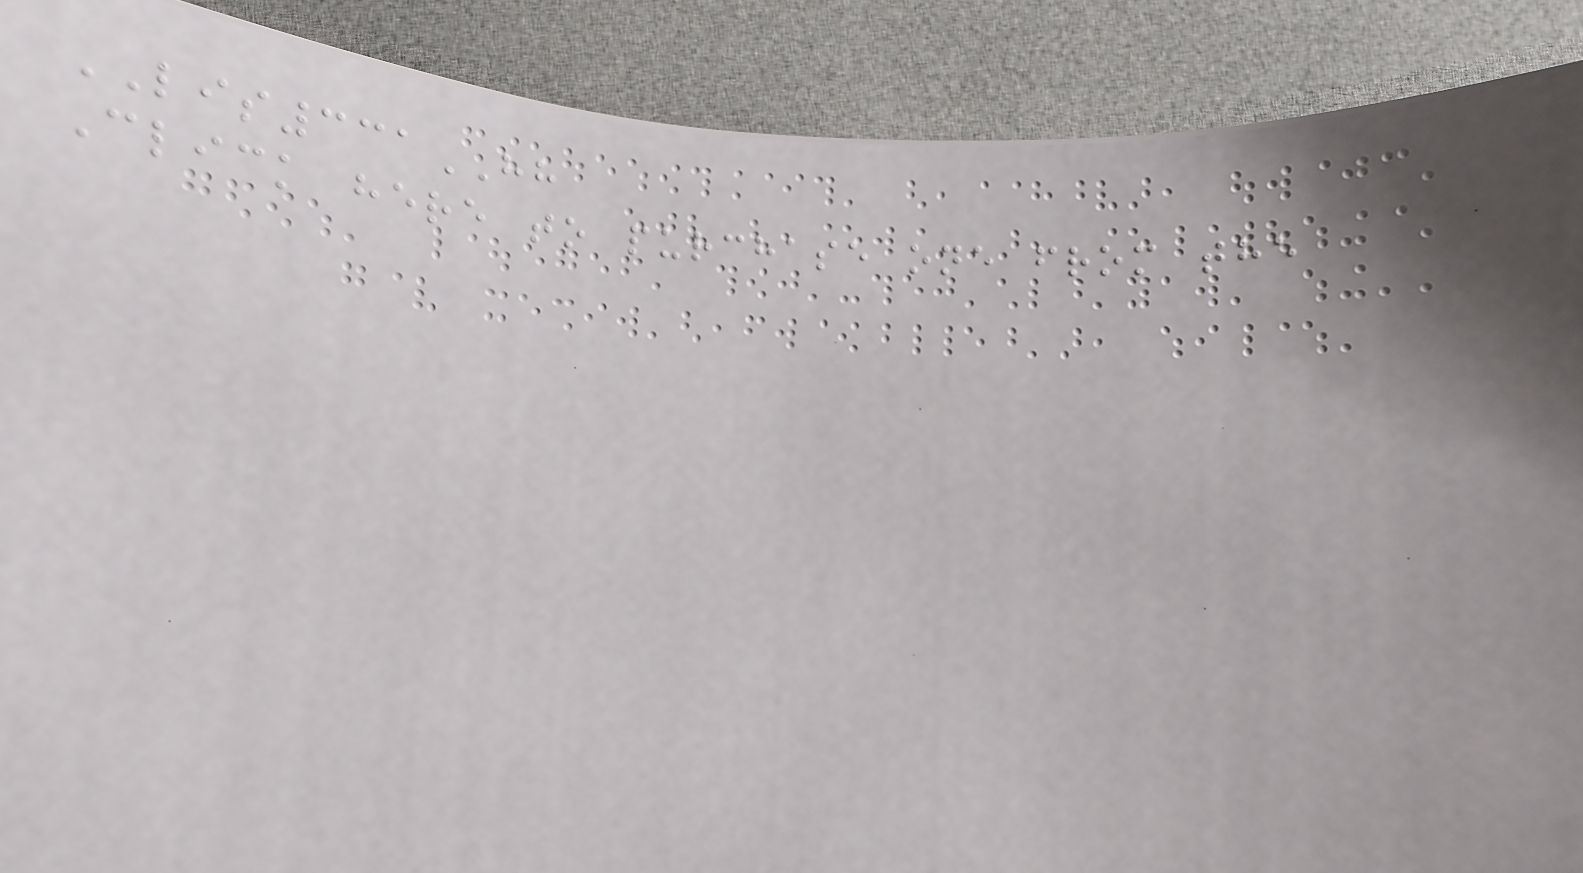LIS331HH
Click here to purchase one from the
